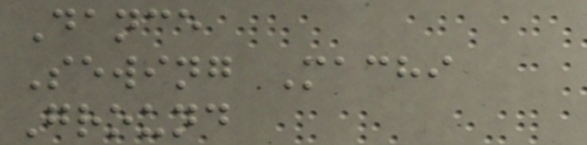Dance
Sewing Machi
Ground
